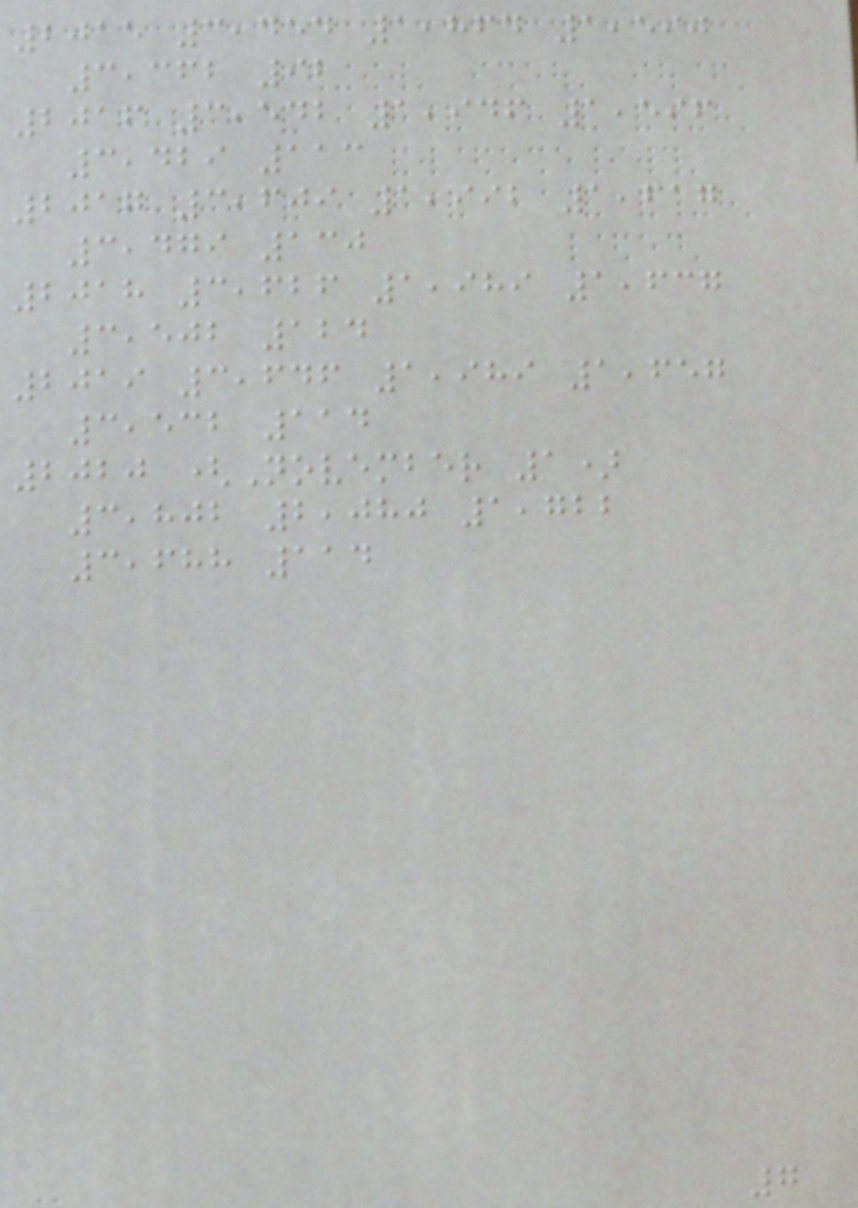2015 3,454 1,864 1,590
3,362 92
2016 3,542 1,946 1,596
3,429 113
2017 3,609 1,992 1,617
3,479 130
2018 3,626 1,989 1,637
3,502 124
2019 3,646 1,989 1,657
3,532 114
2020 (November 1)
3,802 2,080 1,722
3,688 114
7
